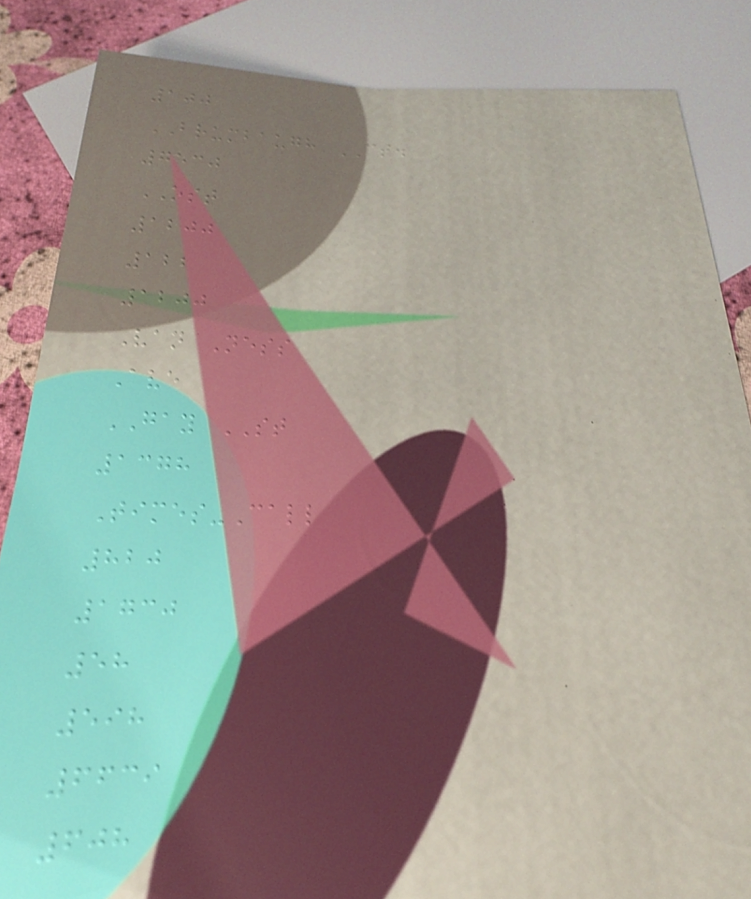100
BRUMBAUGH CT.
7530
OST
1200
122
1200
Van Ness
Ave
GAY ST
1378
Times-Call
820
1730
58
598
6639
608
